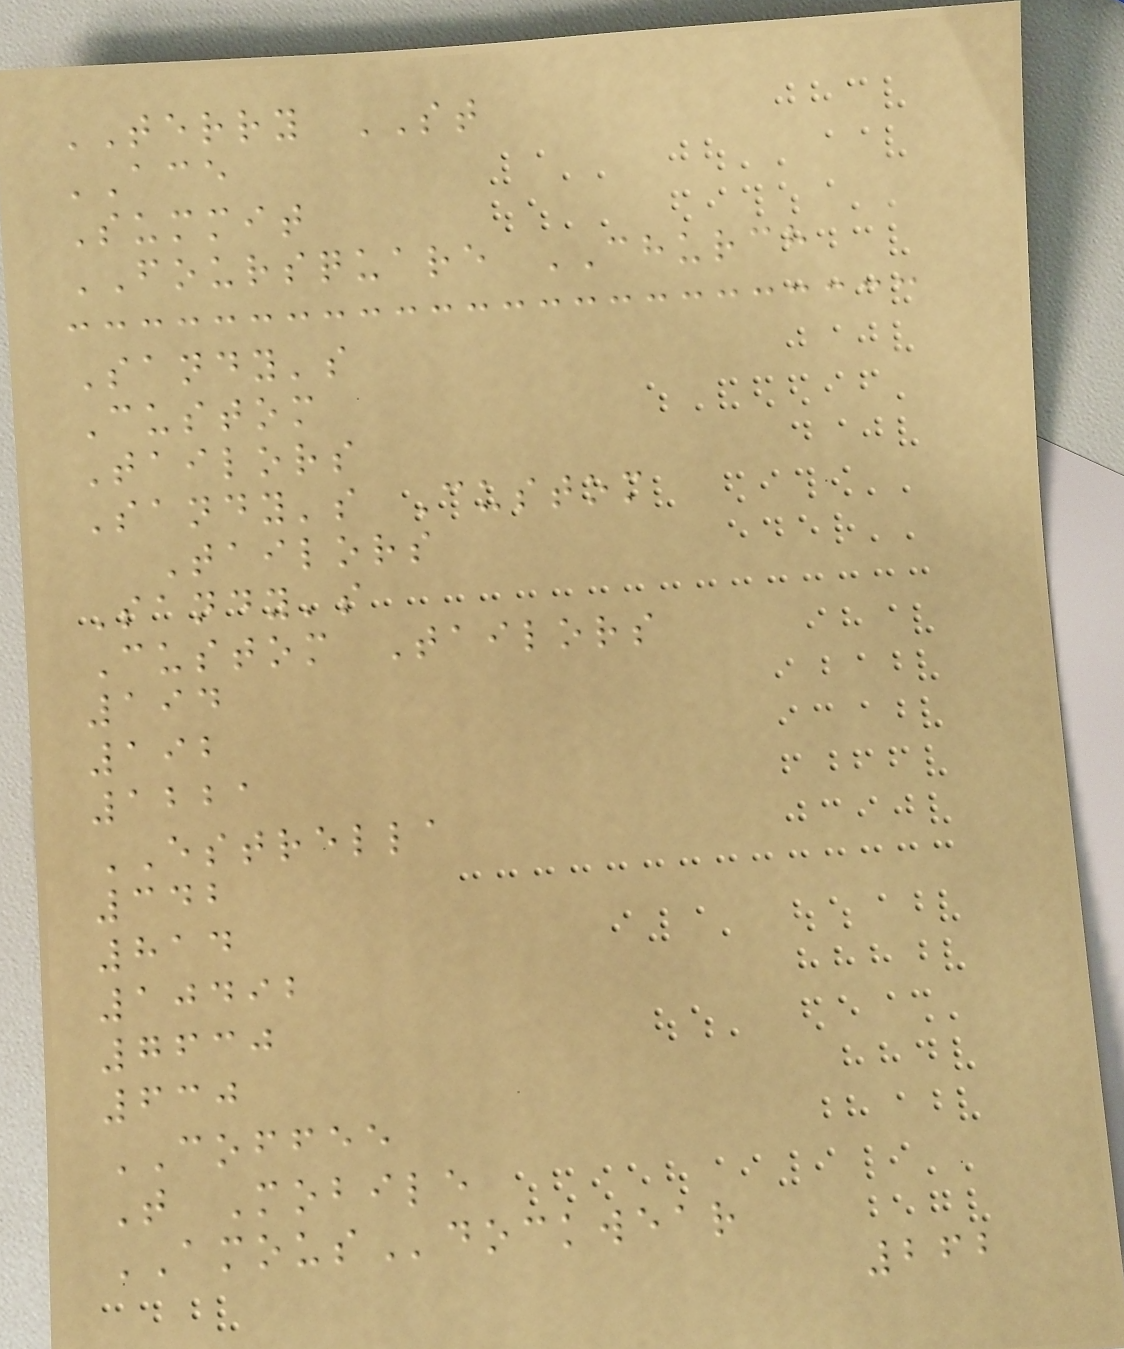TERRY ST
ACE
Summit
FOURSQUARE CHURCH
Sandy's
Custom
Tailors
Sandy's Custom
Tailors
Sandy's
Custom Tailors
194
192
1221
ESTRELLA
342
814
10492
7630
630
COFFEE
T Mobile
AMOUSdockwear
262
